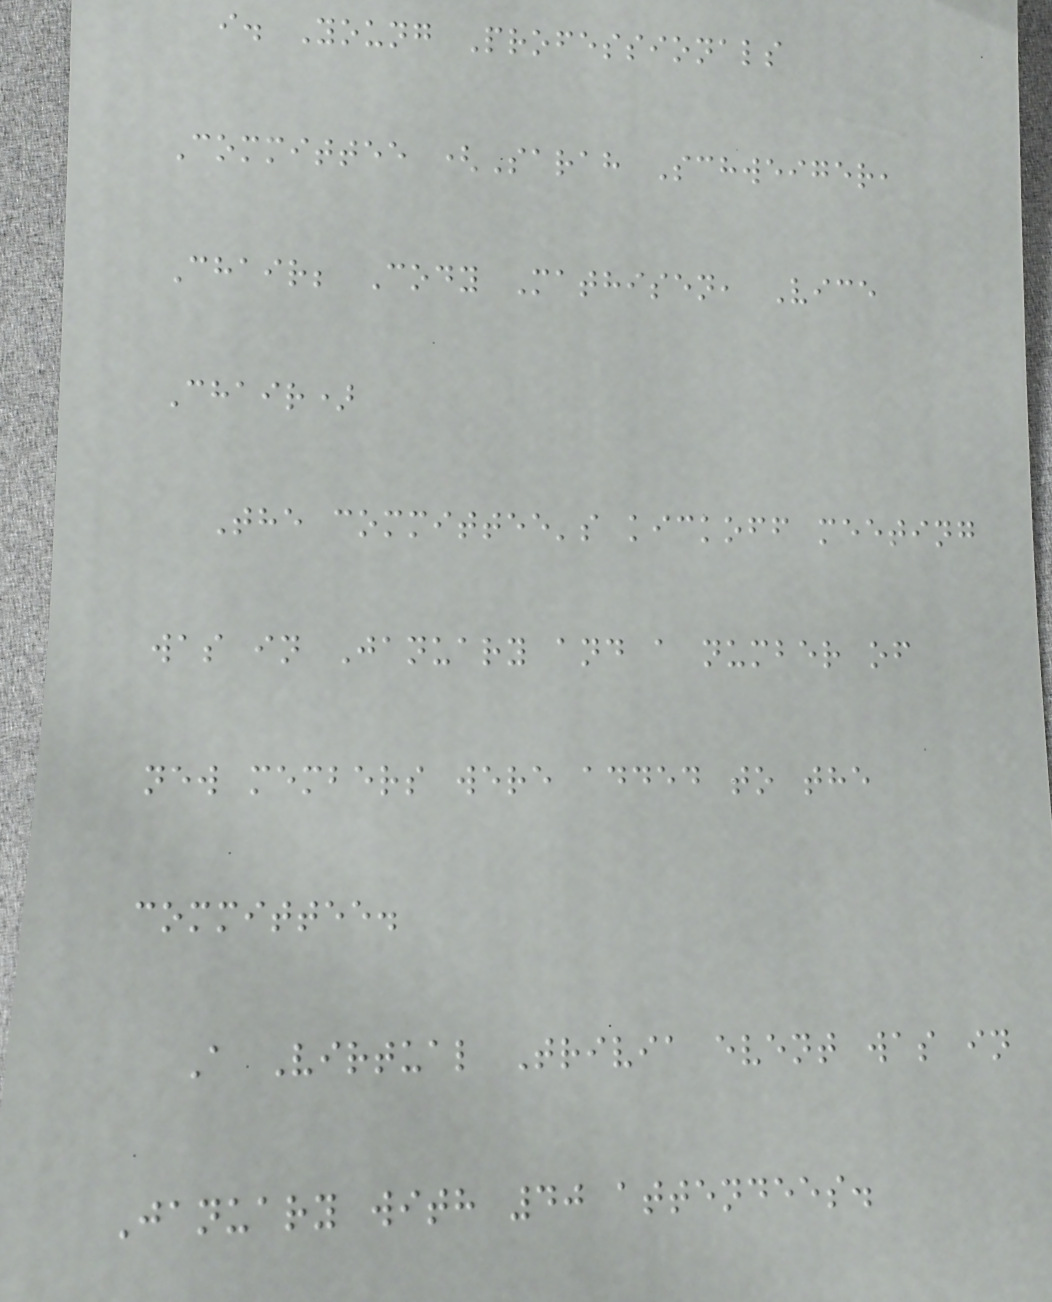i. Young Professionals
Committee (Sarah Schweiger,
Chair; Cody Mathisen, Vice
Chair)
The committee's kickoff meeting
was in January and a number of
new members were added to the
committee.
A Virtual Trivia event was in
January with 40 attendees.
